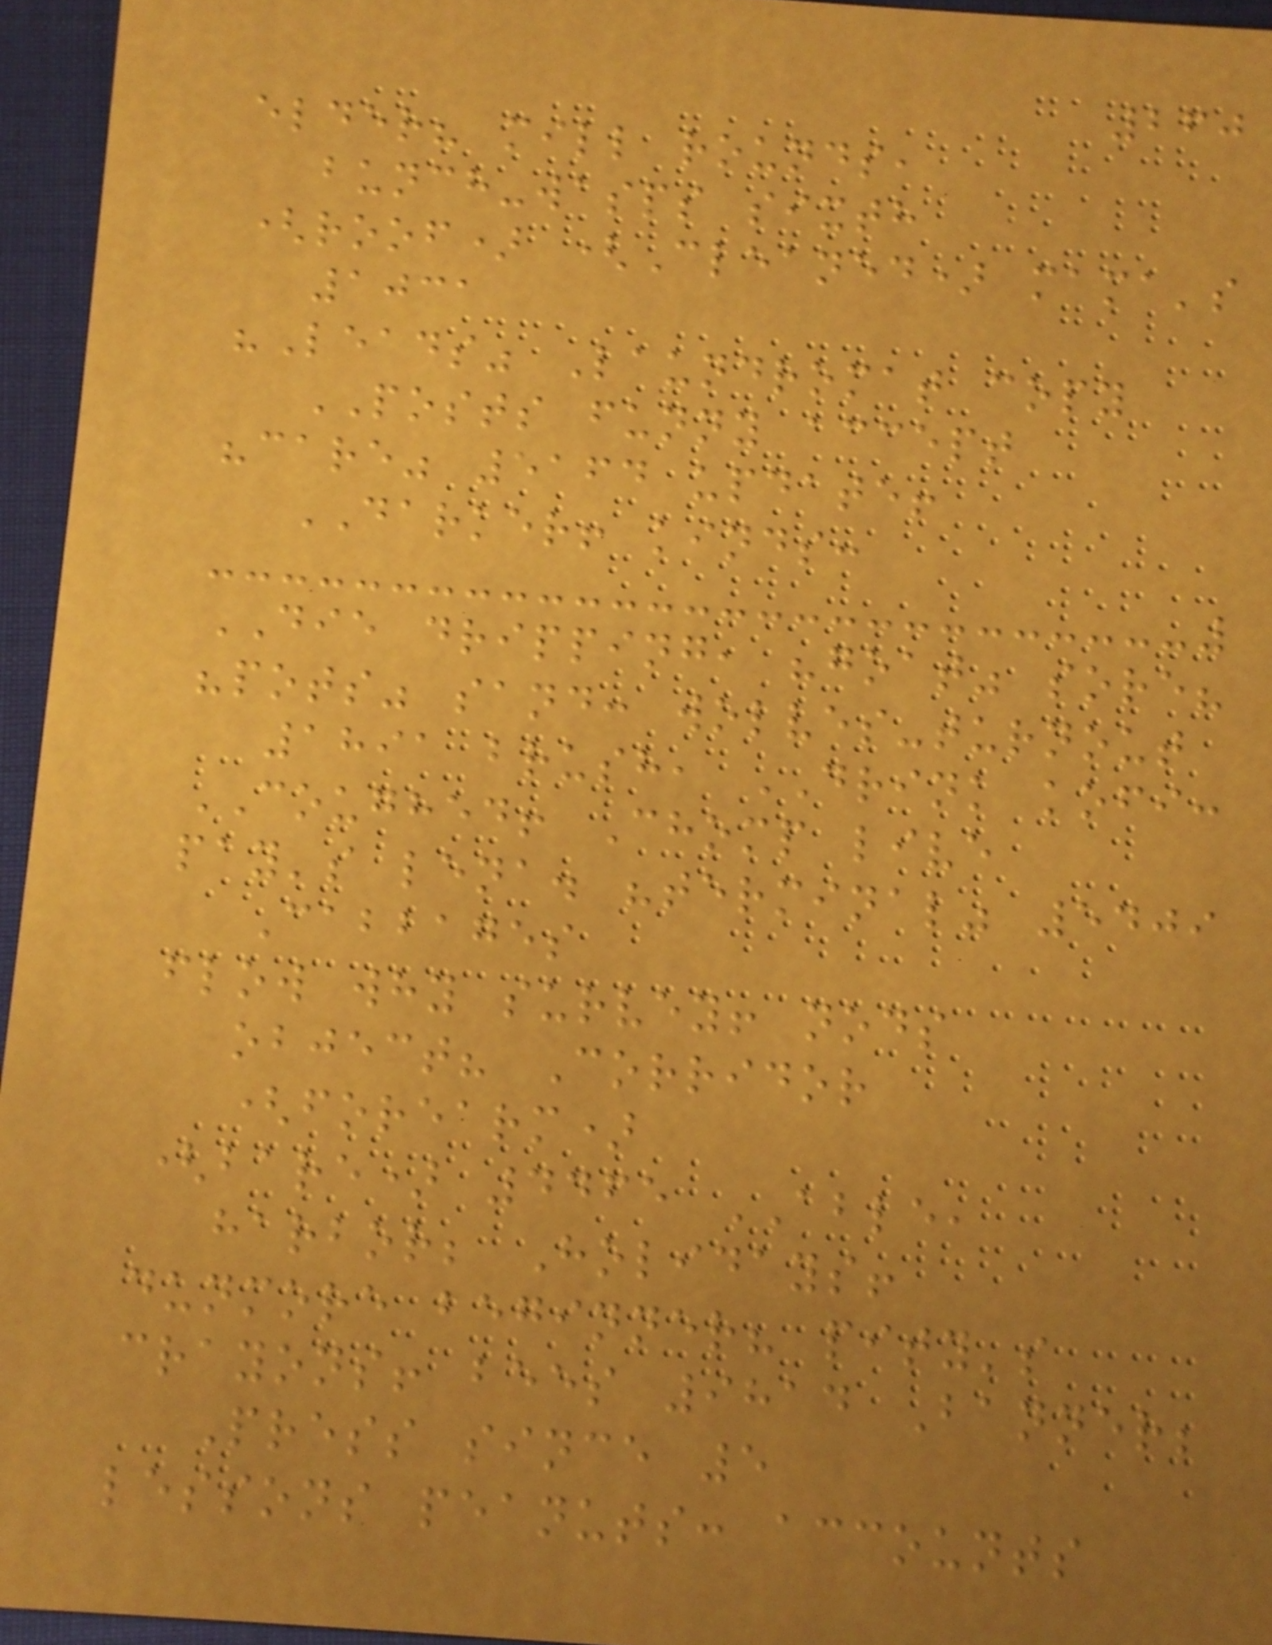260
elder? mill rounds,
bunch-wasps sixth
(roof) (Cleaned) mama's
1031
"Leads" Laundromat copy
POSTS funny accept
"care" 5164 update!
DARKER! kinds:
DIE dripping, "goat" sore?
"pots" sand: wolves-turnout
1891 brush, DRINK kofi:
COUGHED! Chomp live
pay's lena. "terminal" 5409
Cabbages
flow why survey! nods
object? Corridor
(forearm)
(bare) 4465 ABLE,
harbor; Holidays!
dunmore beginner? pity's
crayons! bees 9814 Banner;
Press since 5
lessons peanuts: accounts
